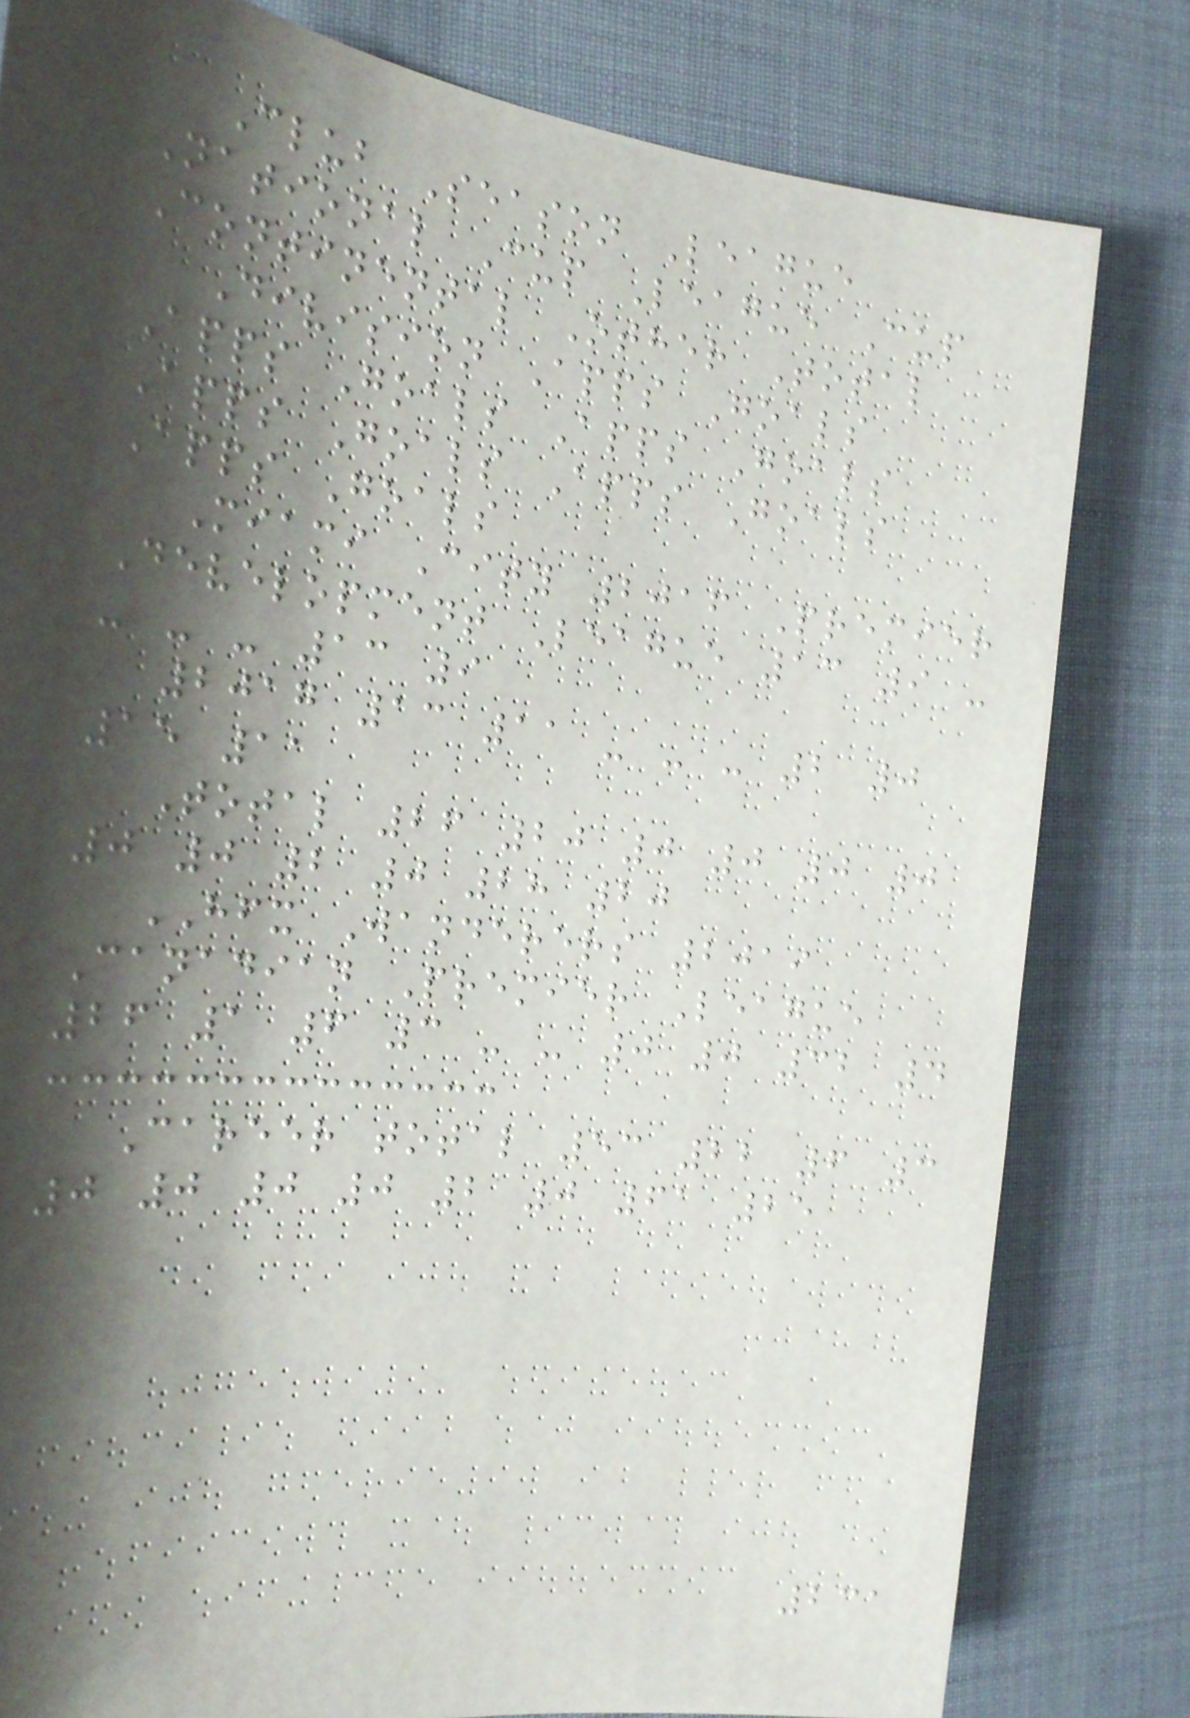Club Season League
National Cup League Cup
Continental Other Total
Division Apps Goals
Apps Goals Apps Goals
Apps Goals Apps Goals
Apps Goals
Miami City 2016 Premier
Development League 13 9 -
- - - 13 9
2017 13 11 - - - 2 0
15 11
Total 26 20 0 0 0 0
0 0 2 0 28 20
HFX Wanderers 2019
Canadian Premier League
26 1 6 3 - - 0 0 32 4
Career total 53 22 6 3
0 0 0 0 2 0 61 25
231
